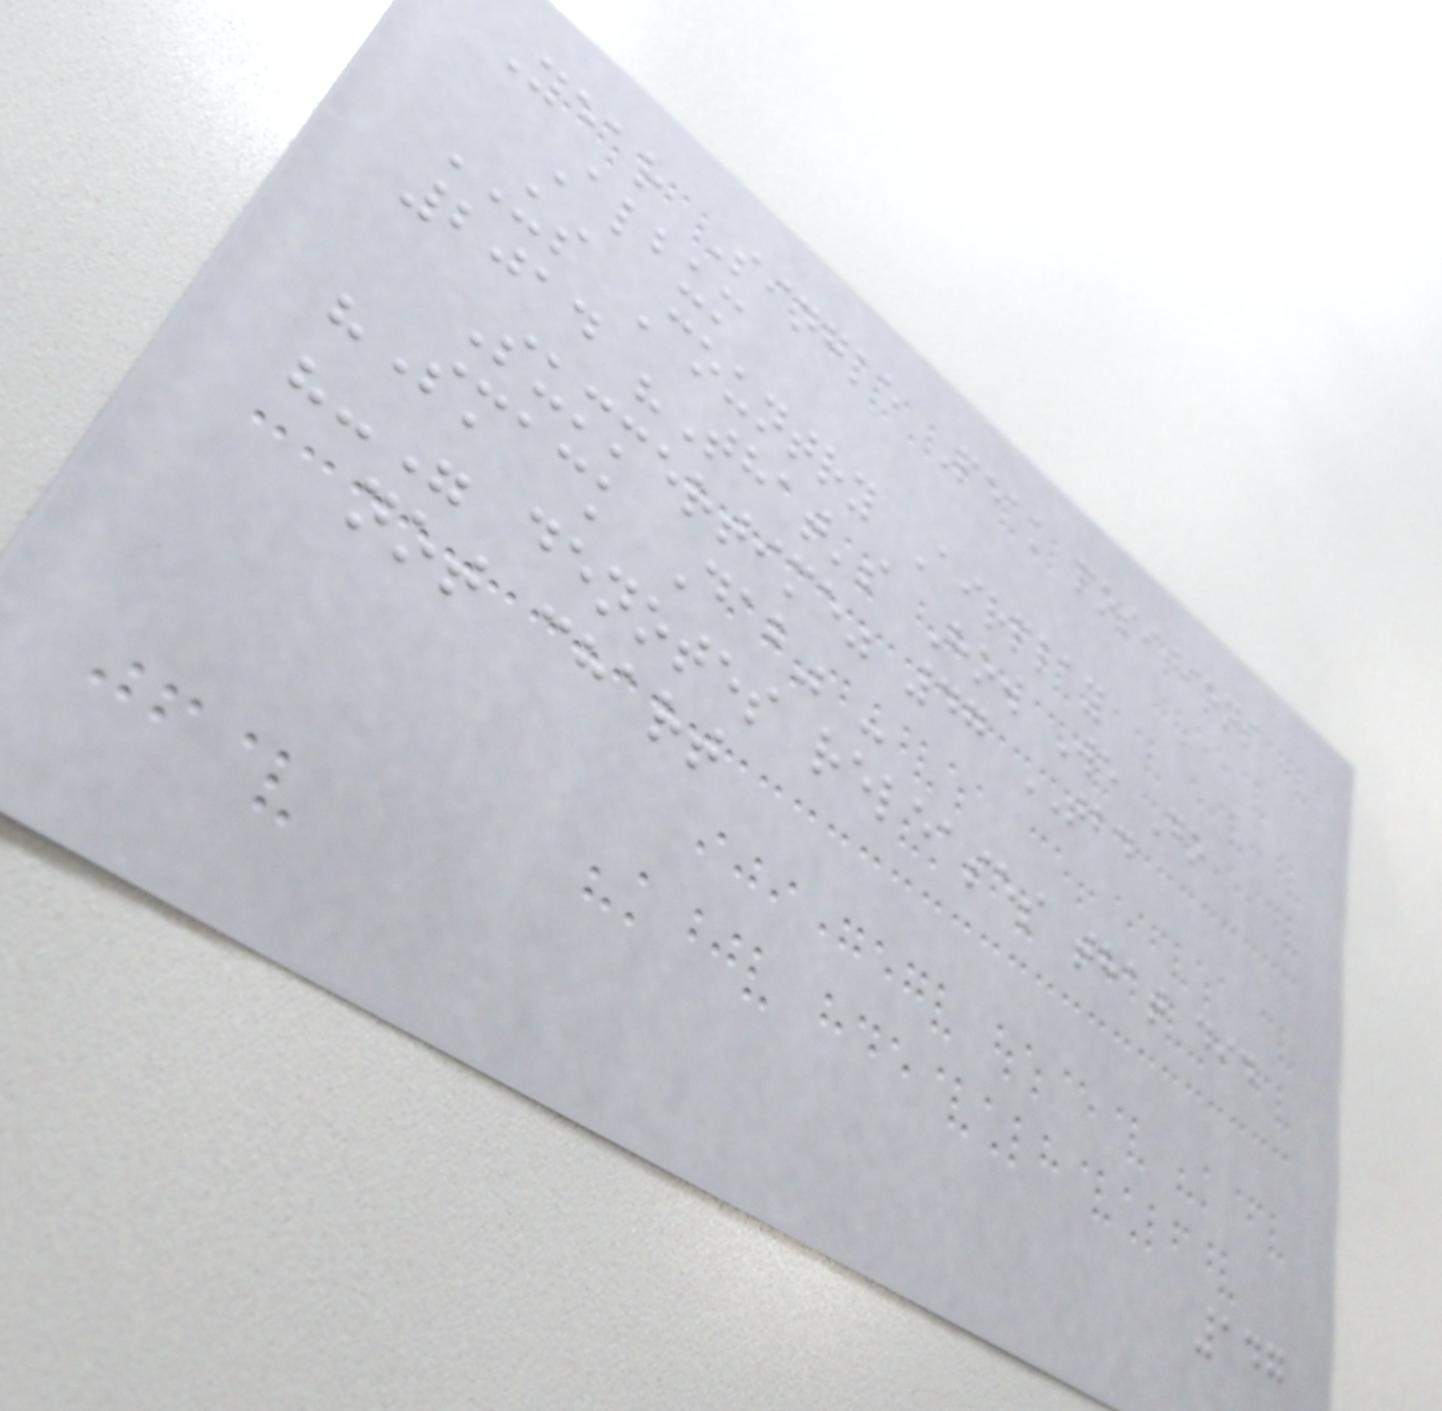Year Single Peak positions
Album
US Country Airplay
2014 "That's How We Do
Summertime" 47 TBD
"Smack Dab" -
"-" denotes releases that did
not chart
147
